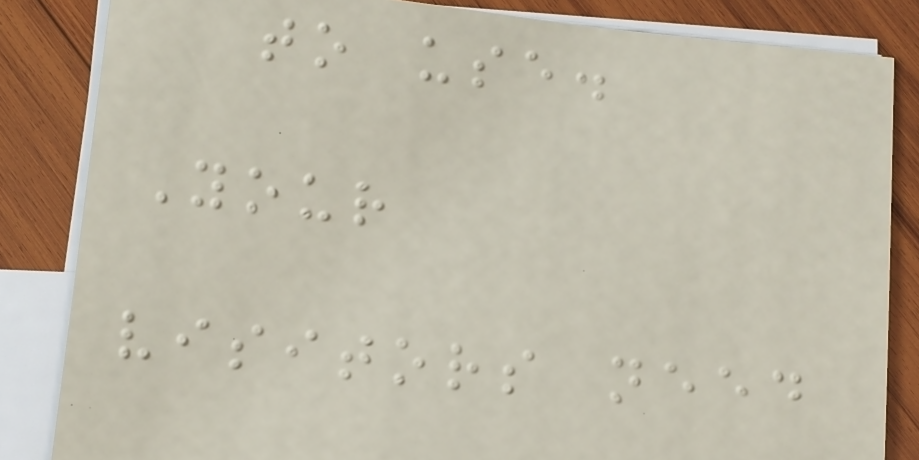to use.
Your
visitors need
